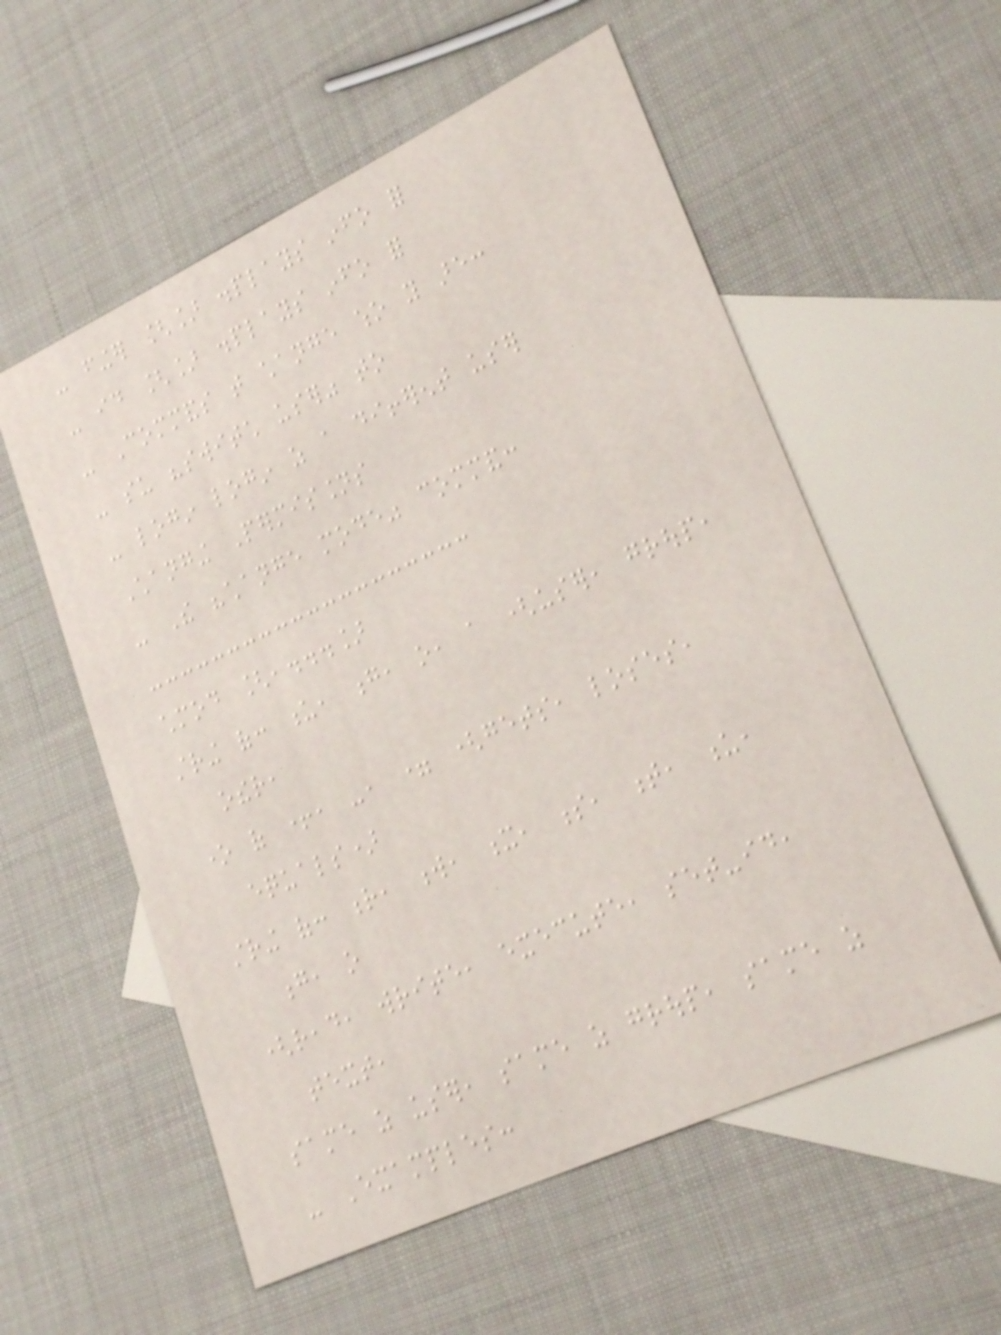- finger [] displays info for
- id [] displays info for
- Commands that change who you are:
- su "switch user" to
- login login as a different user
Changing Permissions
- The "change mode" command:
chmod [,...]
string of: u, g, o, a (user, group,
other,
one of +, -, = (gets, loses,
equals)
string of: r, w, x, s, t, u,
g, o
(read, write, execute, set-id,
text,
same as user, same as group, same as
- Examples:
